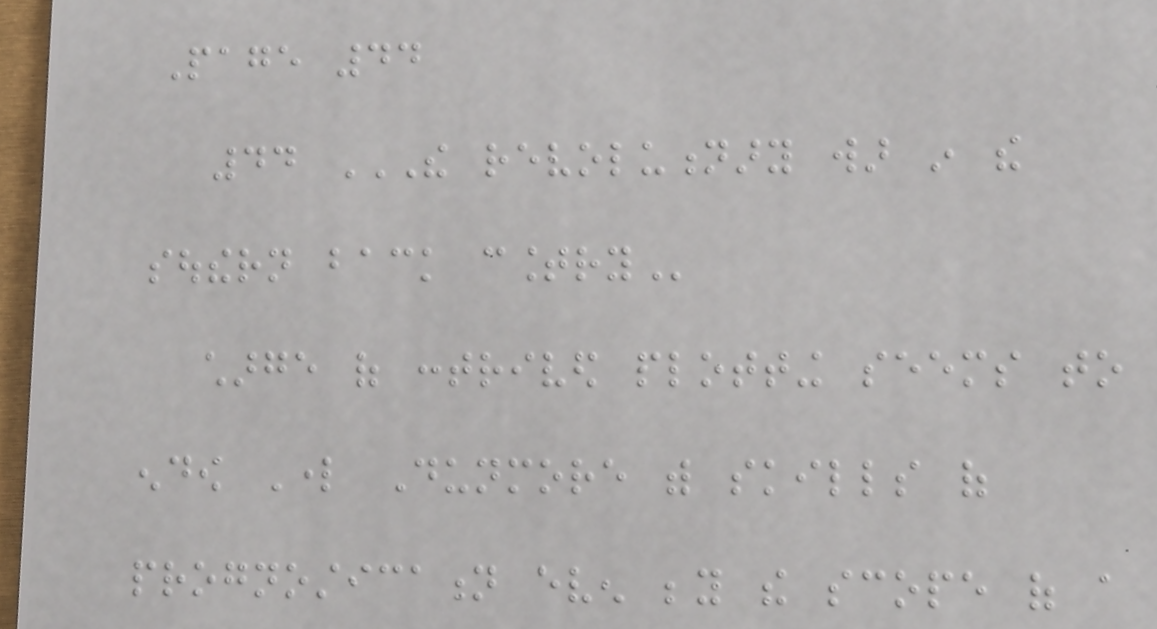Page 44
44 THE REVOLUTIONARY WAR IN THE
SOUTHERN BACK COUNTRY
charge of contrived plotting seems to
endow Lord Dunmore with skills of
prognostication even beyond the scope of a
